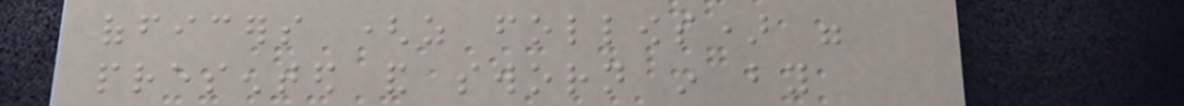officers (as follows) were
presented and sworn in by
